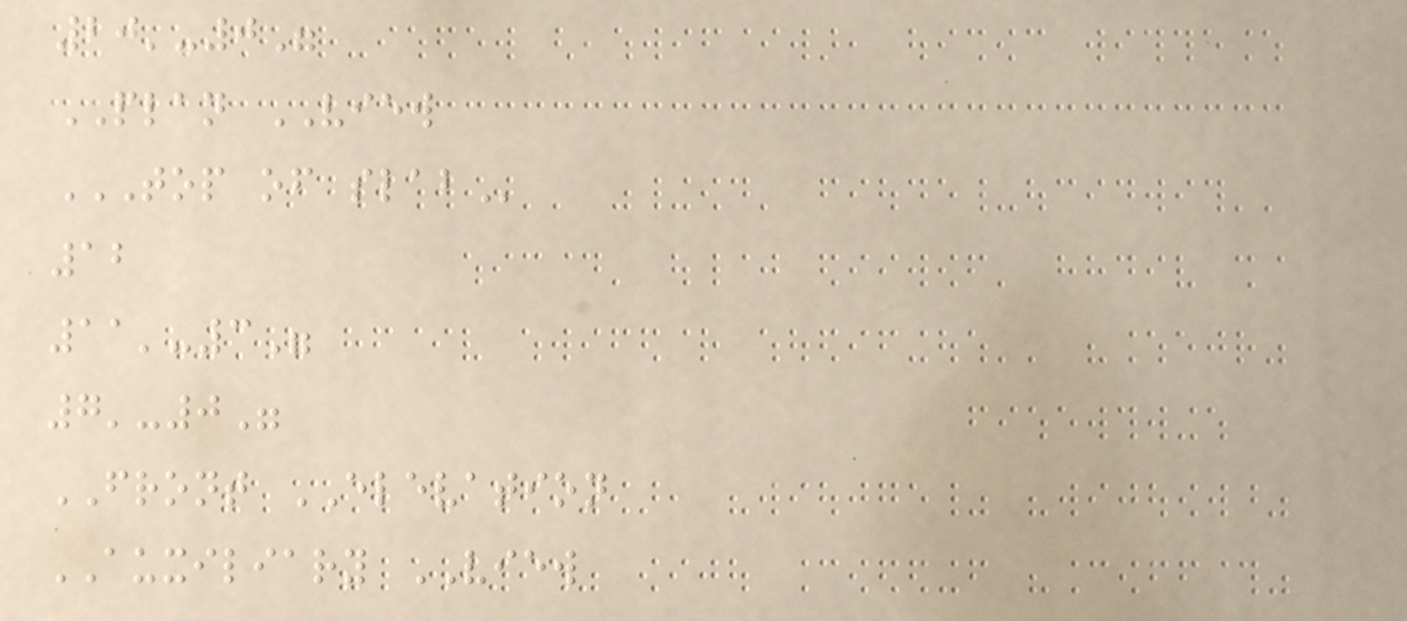20'-0"
PLAN VIEW
TOP OF SLAB
12
11'-3"
7'-0"
FRONT ELEVATION
AUXILIARY VIEW
